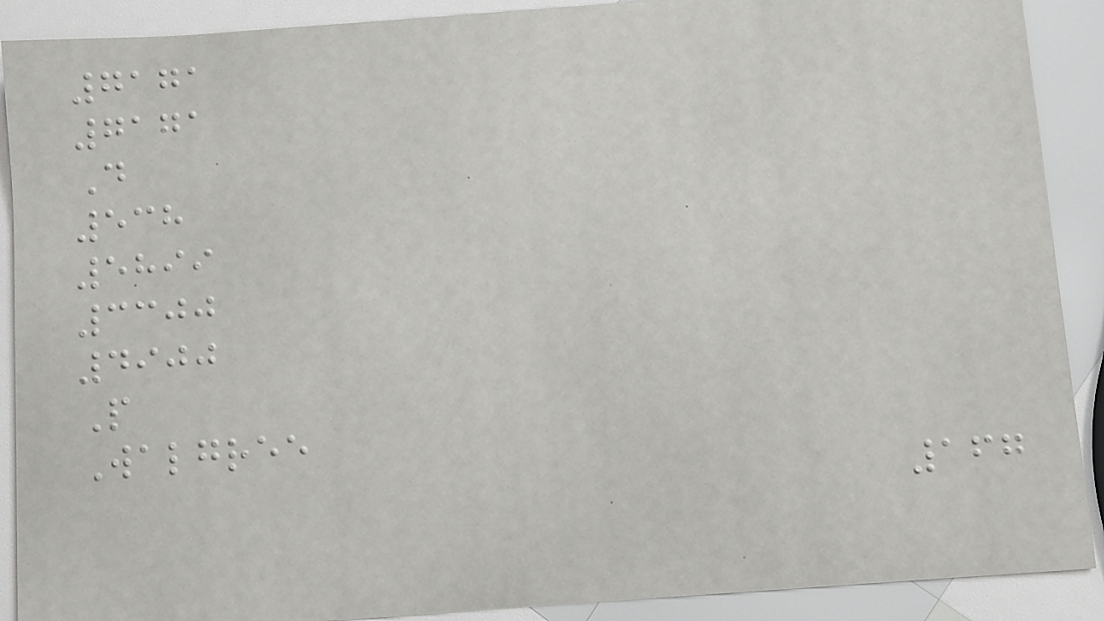7171
7171
D
538
5899
3300
4900
P
Walgree
167
